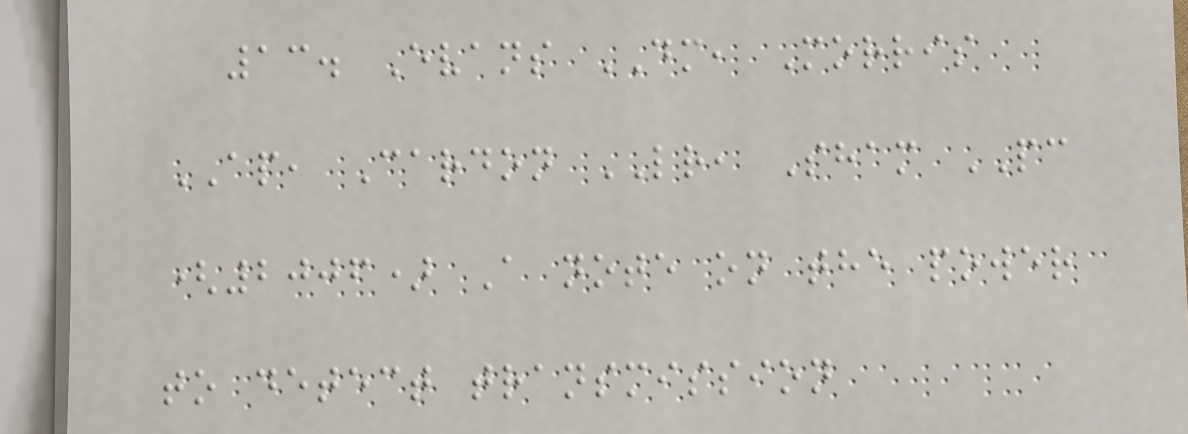13. Evans DM, Morris
AP, Cardon LR, Sham PC
(2006) A note on the power
to detect transmission
